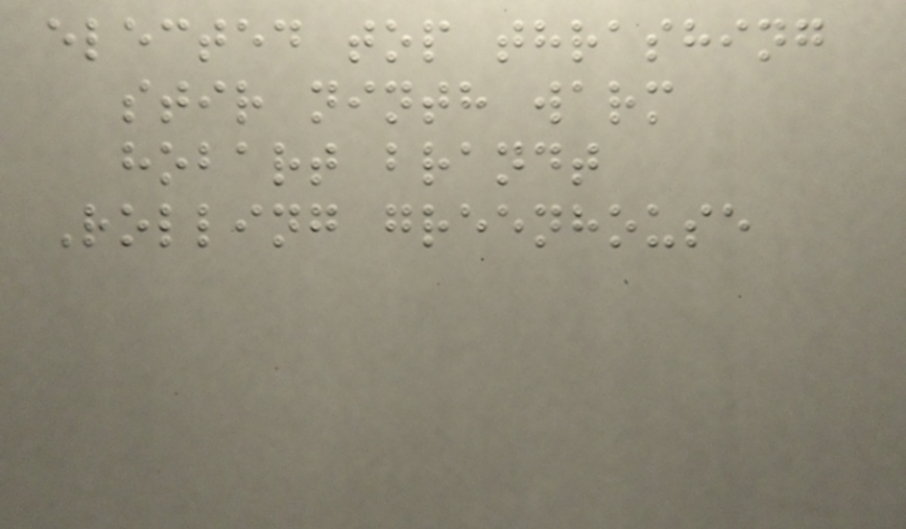elected top thrashing
stir ninth warm
hobart brandt
Rolling greenhouse
